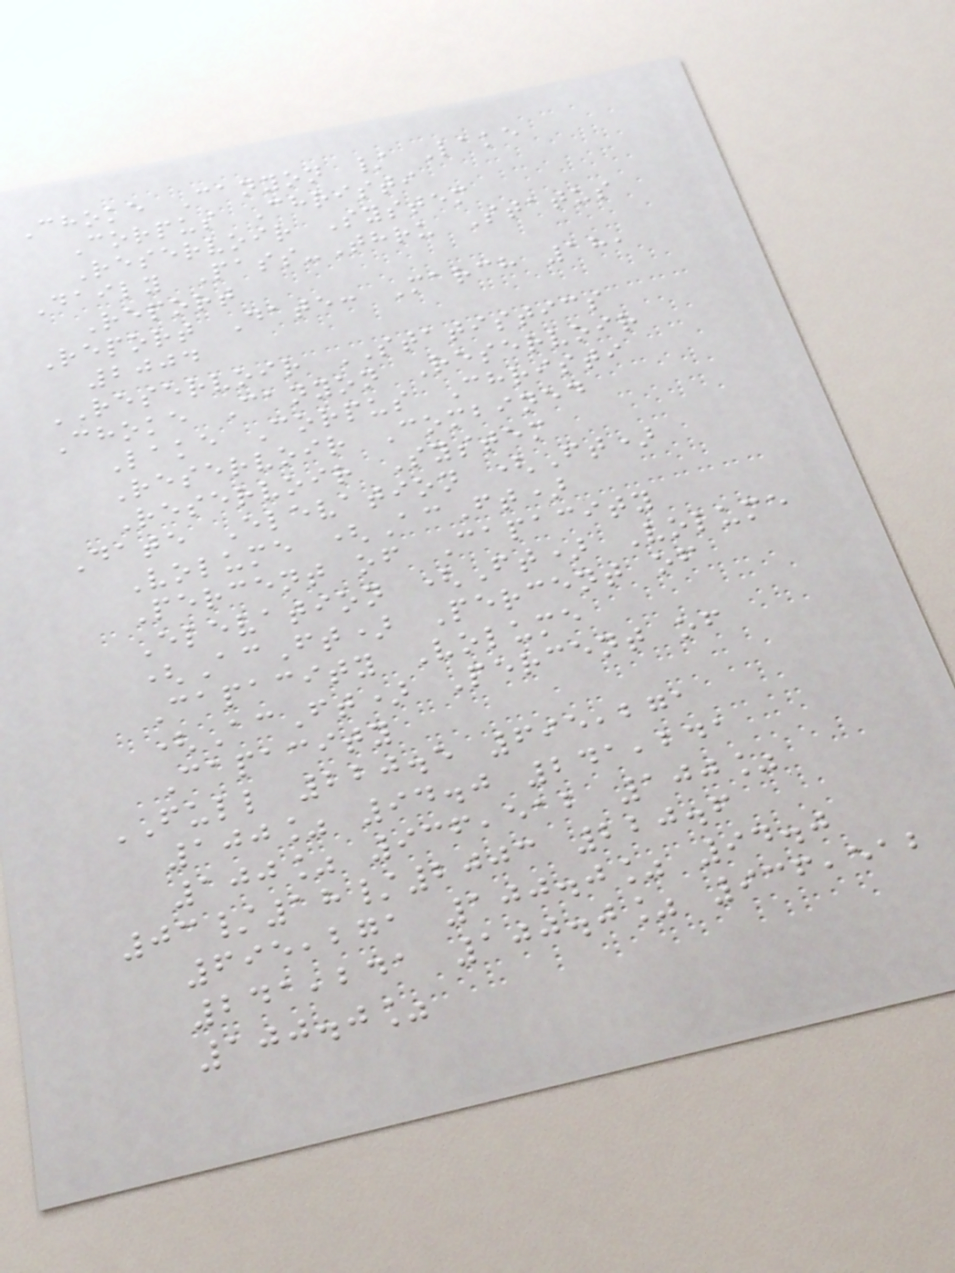Choke Canyon / Lake
Corpus Christi
Reservoir System
Daily Pass-Thru Status
Report
Report Date: March 18,
2004
RESERVOIR STATISTICS
Choke Canyon Reservoir
Lake Corpus Christi
Reservoir Combined
Reservoir System
Date Elevation (Ft)
Volume (AcFt)
Percent of Capacity
Elevation (Ft) Volume
(AcFt) Percent of
Capacity Volume
(AcFt) Percent of
Capacity
FULL 220.5 695,271
100% 94.0 241,241
100% 936,512 100%
03/18/2003 220.6
695,271 100.0% 94.0
241,241 100.0% 936,512
100.0%
